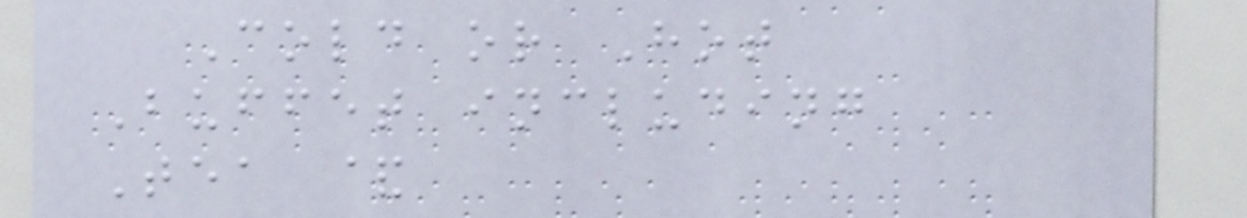Cold or Hot
Buffet including
Tea &
